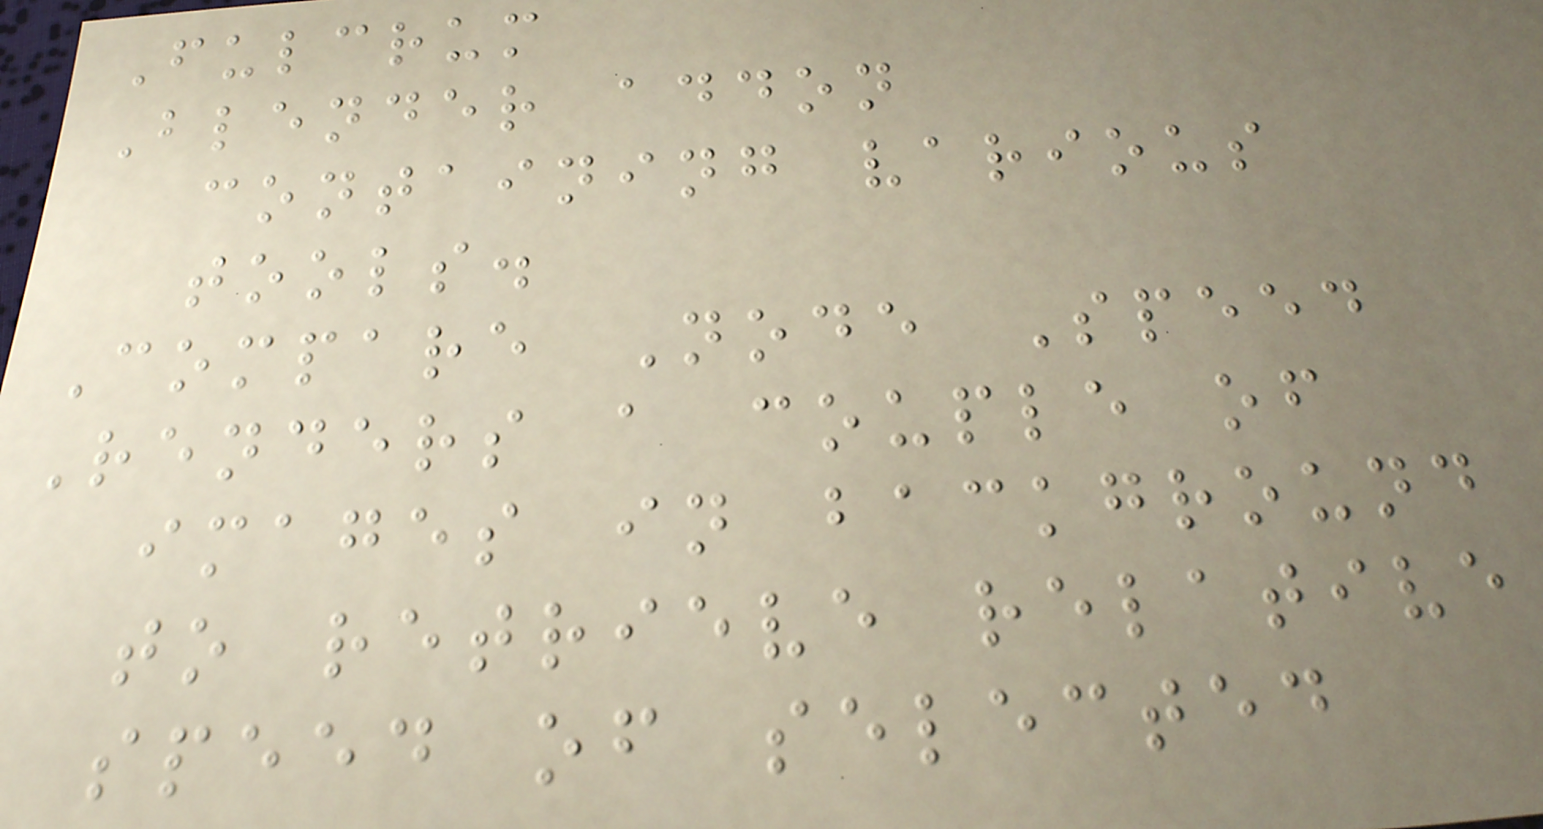Fulcrum
Blender addon
containing various
tools.
Compare Node Speed
Renders a couple of
images in background
to retrieve relative
speed of selected
